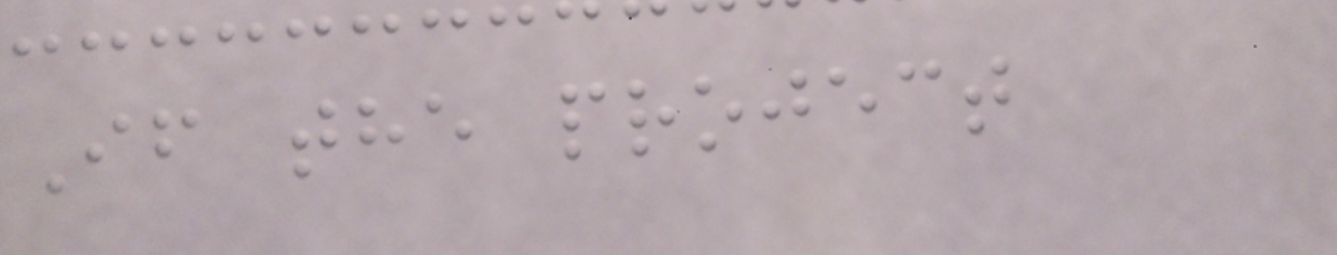If the project
